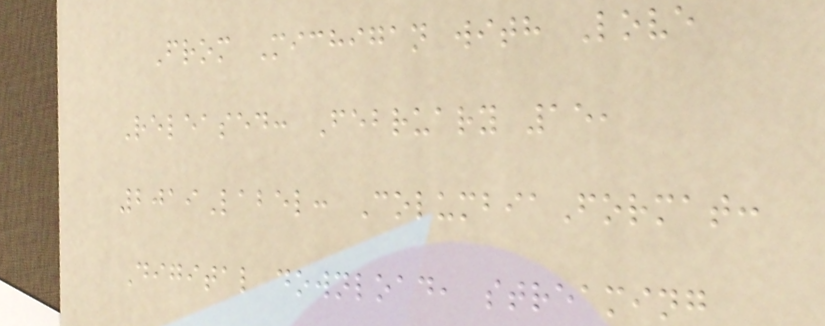From Michigan with Love
Released: February 15,
2019Label: ColumbiaFormat:
Digital download, streaming
